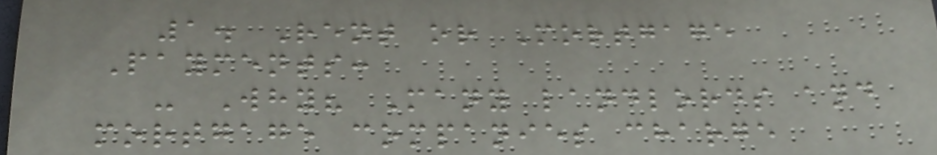1. Rent or Mortgage
Payments:
- Why? Many landlords and
mortgage companies charge
